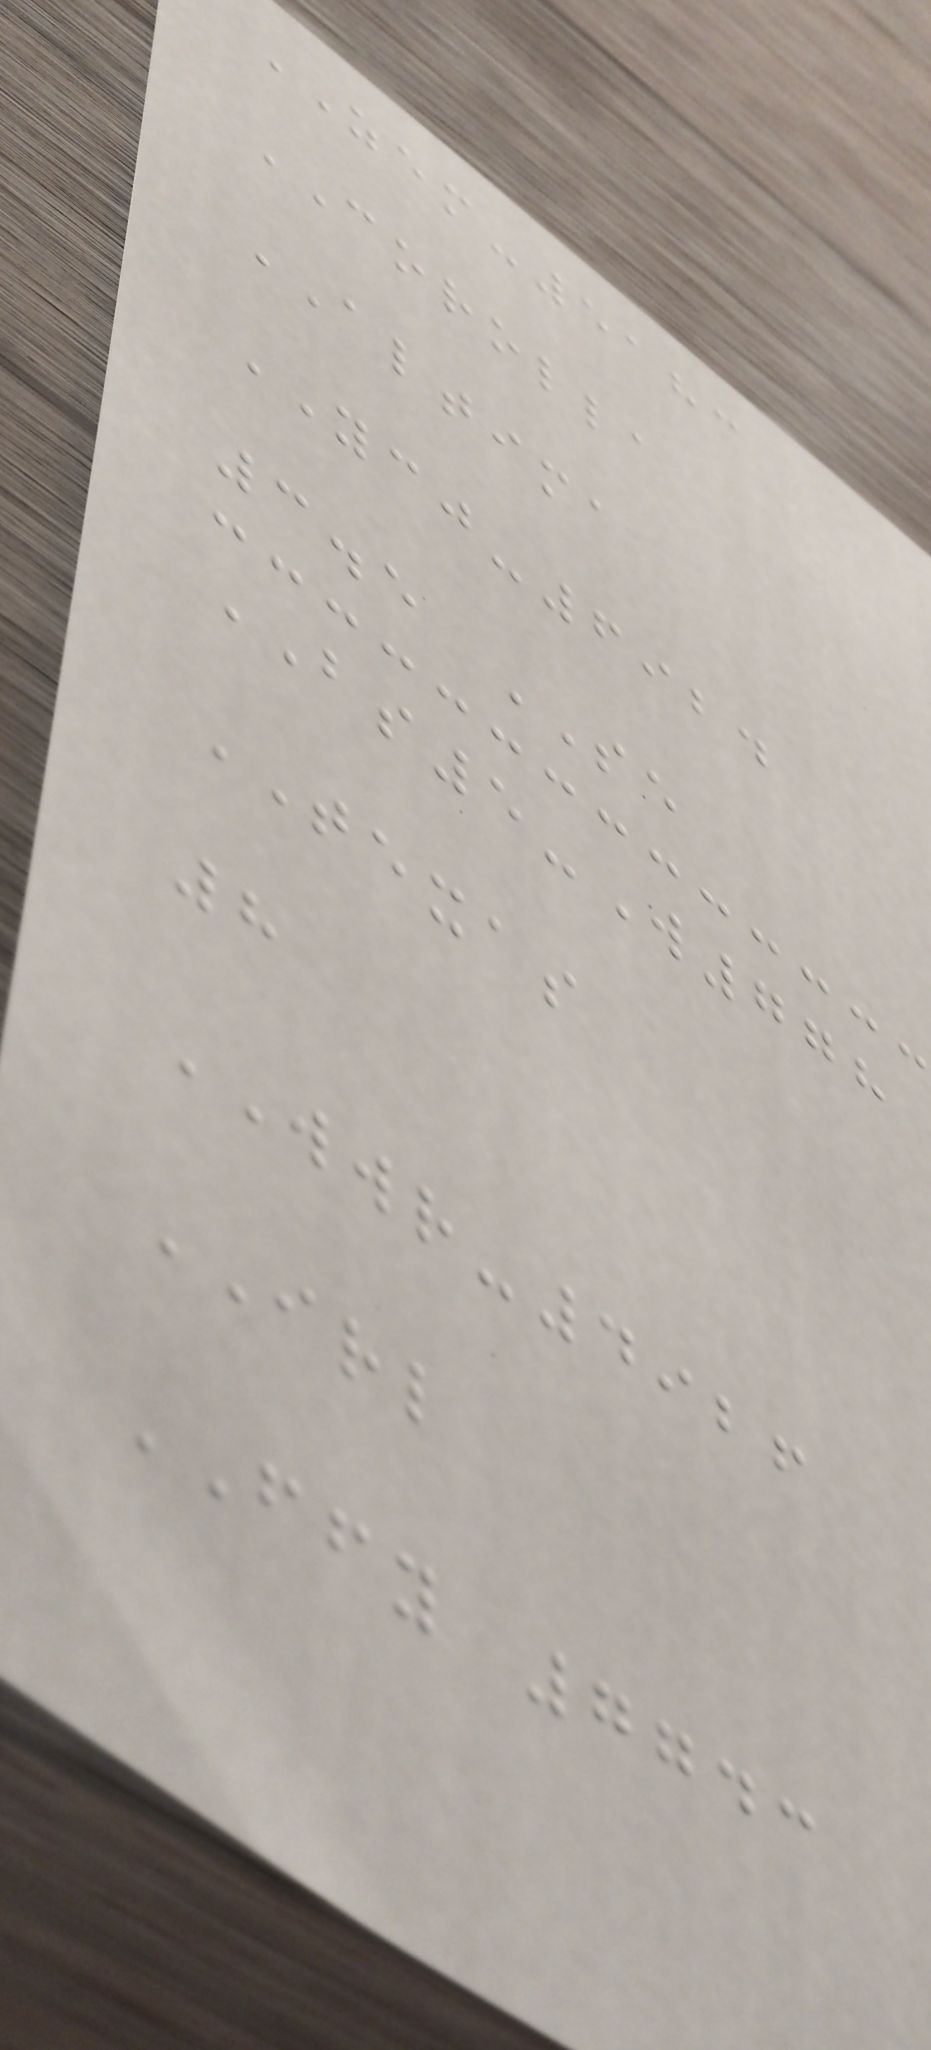ZEM-5183
COROLLA
ALTIMA
YCJ-6924
3.5 SE
BS5-W778
TEXAS
8
WWR-4926
IRL
FFY 7743
